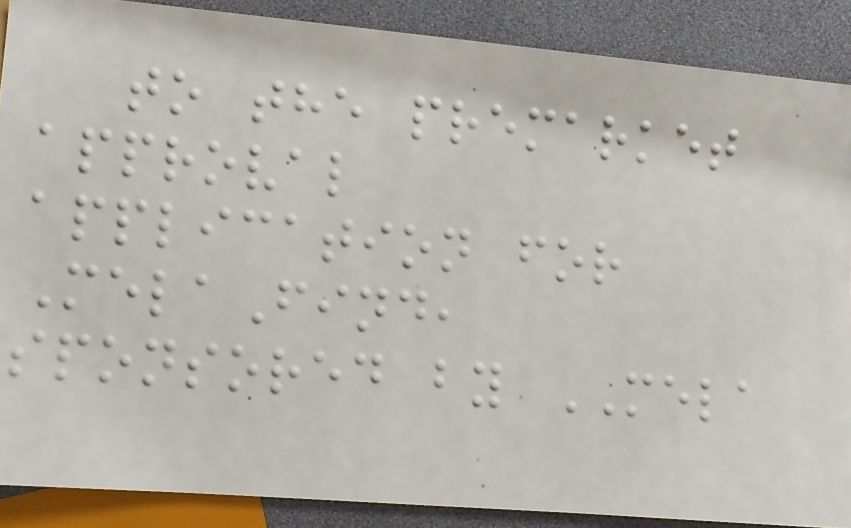to the premarket
approval
application for
MelaFind,
sponsored by MELA
